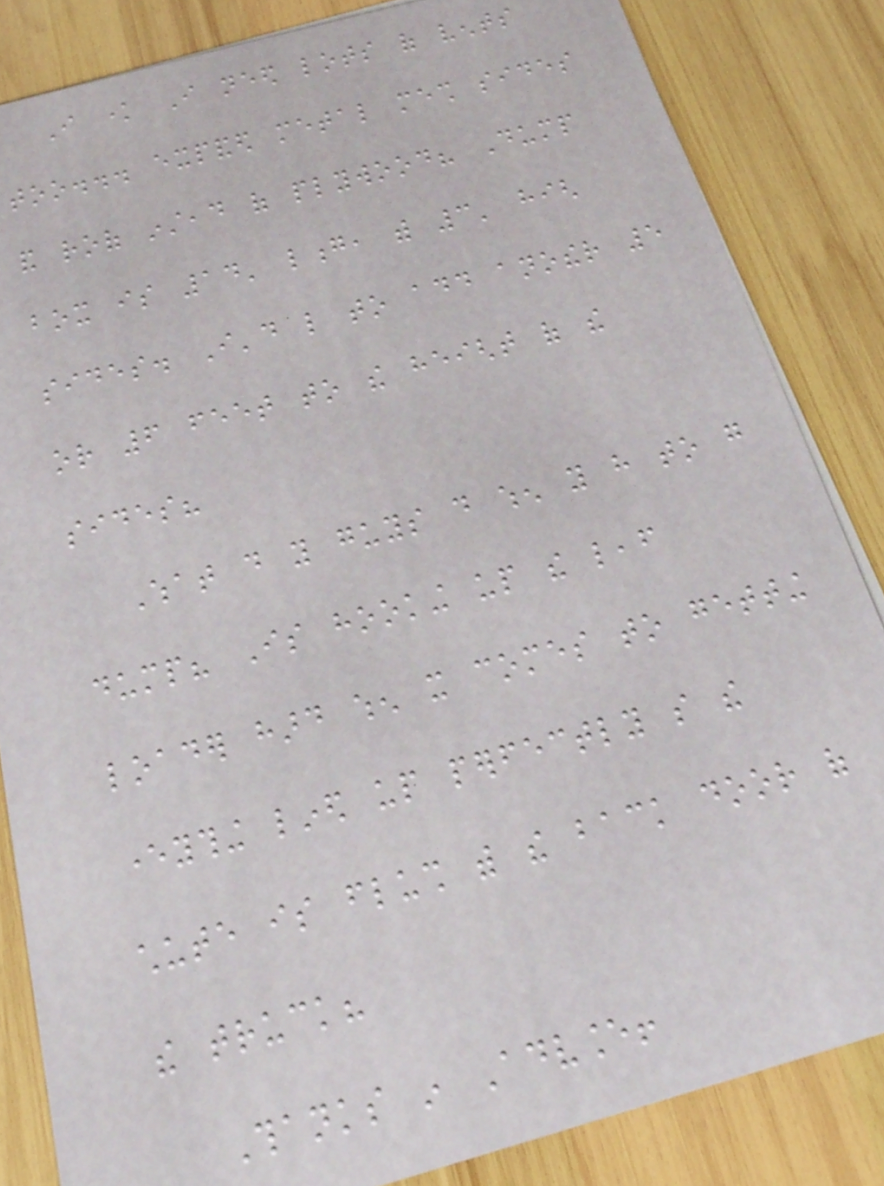I know I need lots of vents
too... expanded metal mesh sides
and roof instead of plywood? Dump
box is 14' long, with 3' high
sides. I'd like to add another 5
or 6 feet to the height of the
sides?
What do you guys do when you have to go
dump? Is hooking up the leaf
loader hard when it comes to getting
everything lined up perfectly so the
chute is flush with the back door of
the truck?
Thanks in Advance!
